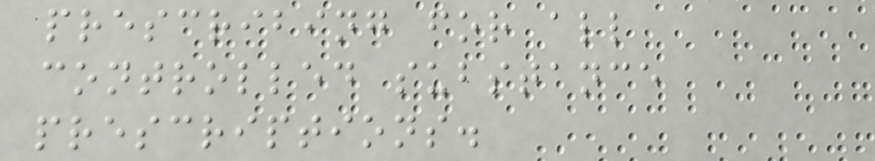prescribing for all
controlled substance
prescriptions.
